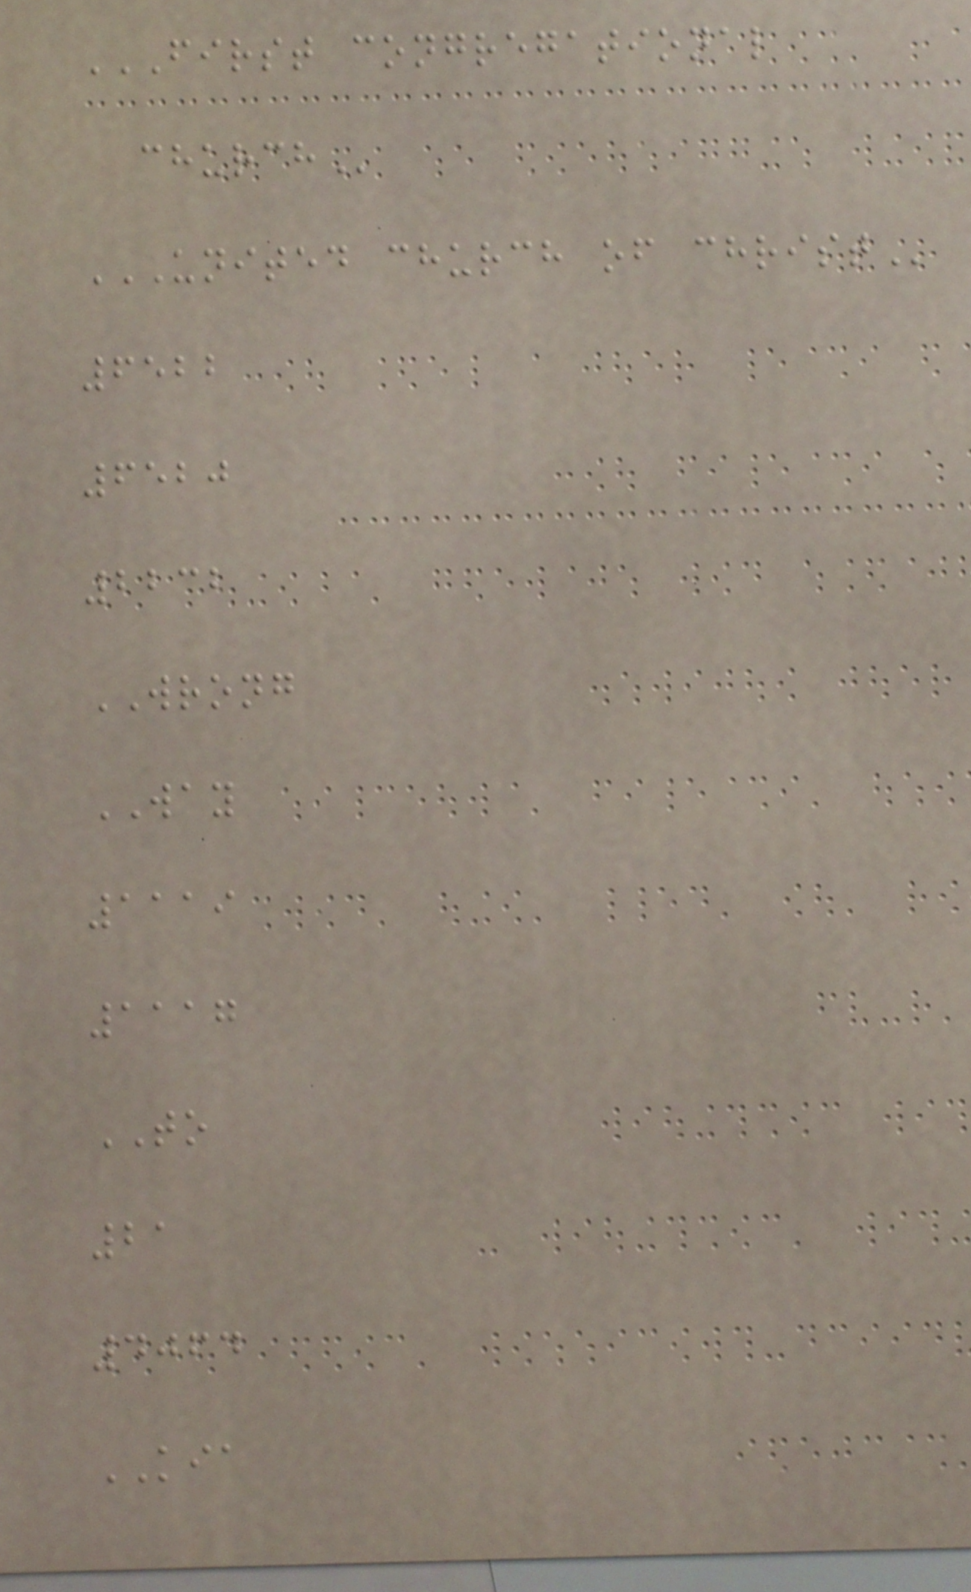FIRST CONGREGATIONAL
CHURCH
UNITED CHURCH OF CHRIST
6522
6520
2232
WRONG
WAY
1119
1117
TO
21
4064
KIA
